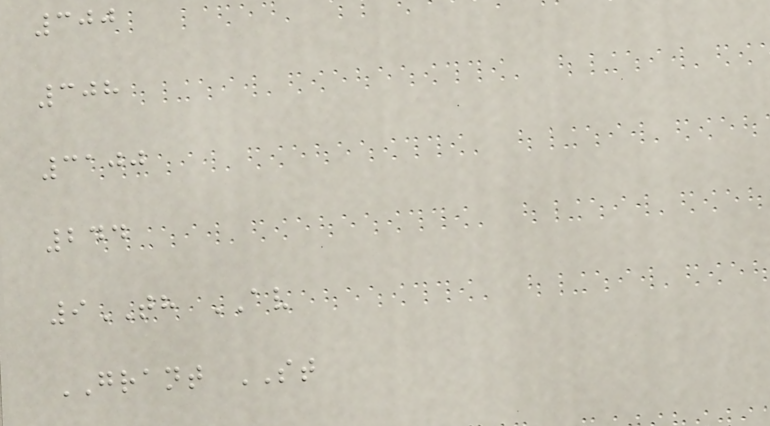300
308
3100
244
9TH AV
GRANT ST
